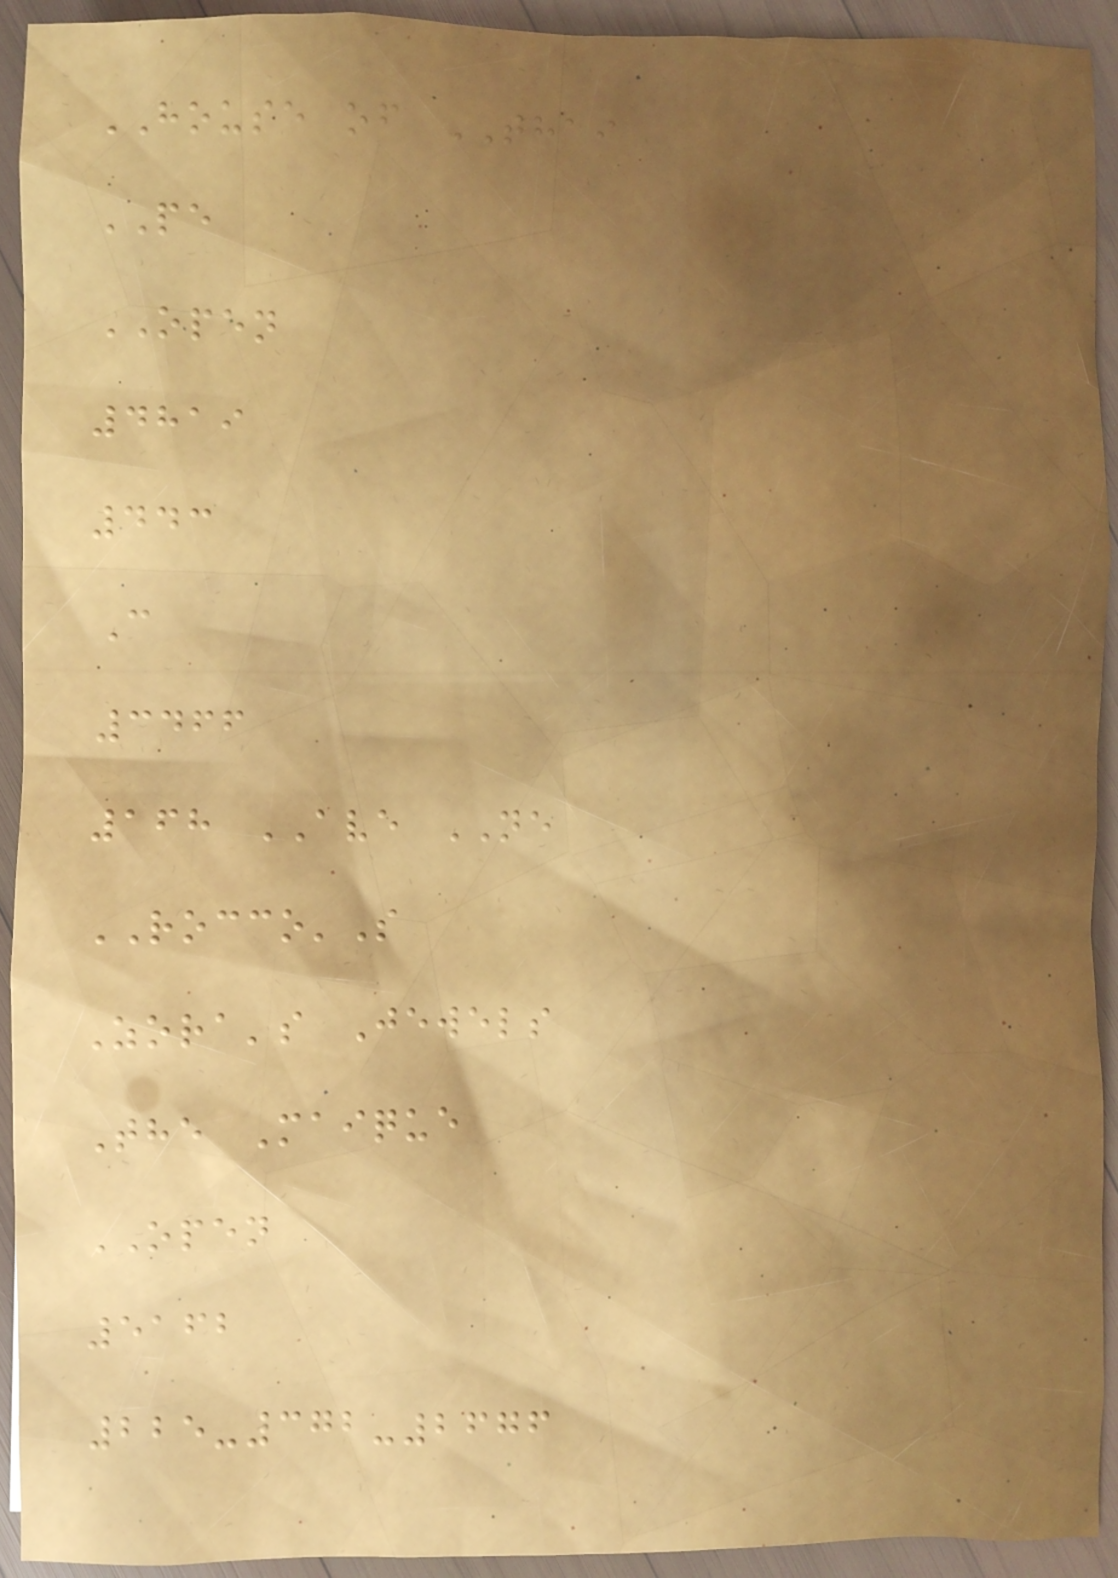HOUSE of THAI
PE
OPEN
4819
443
C
3466
168 AVE NE
ROCCO'S
Zora's Jewels
The Maique
OPEN
5162
225-372-2676
